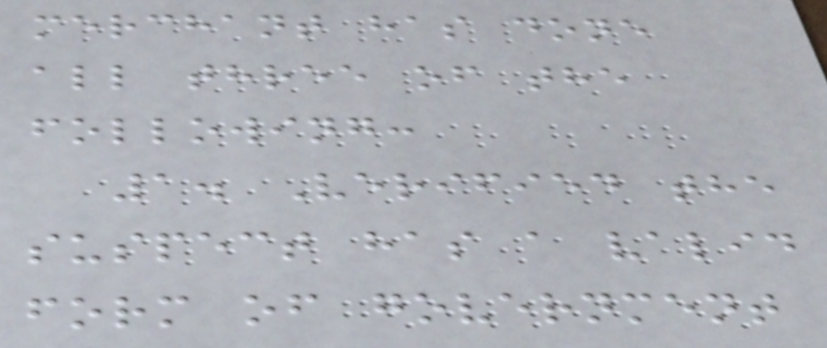merchant has done
all three of the
following:
1. Verified the
suspect has a valid
form of government
